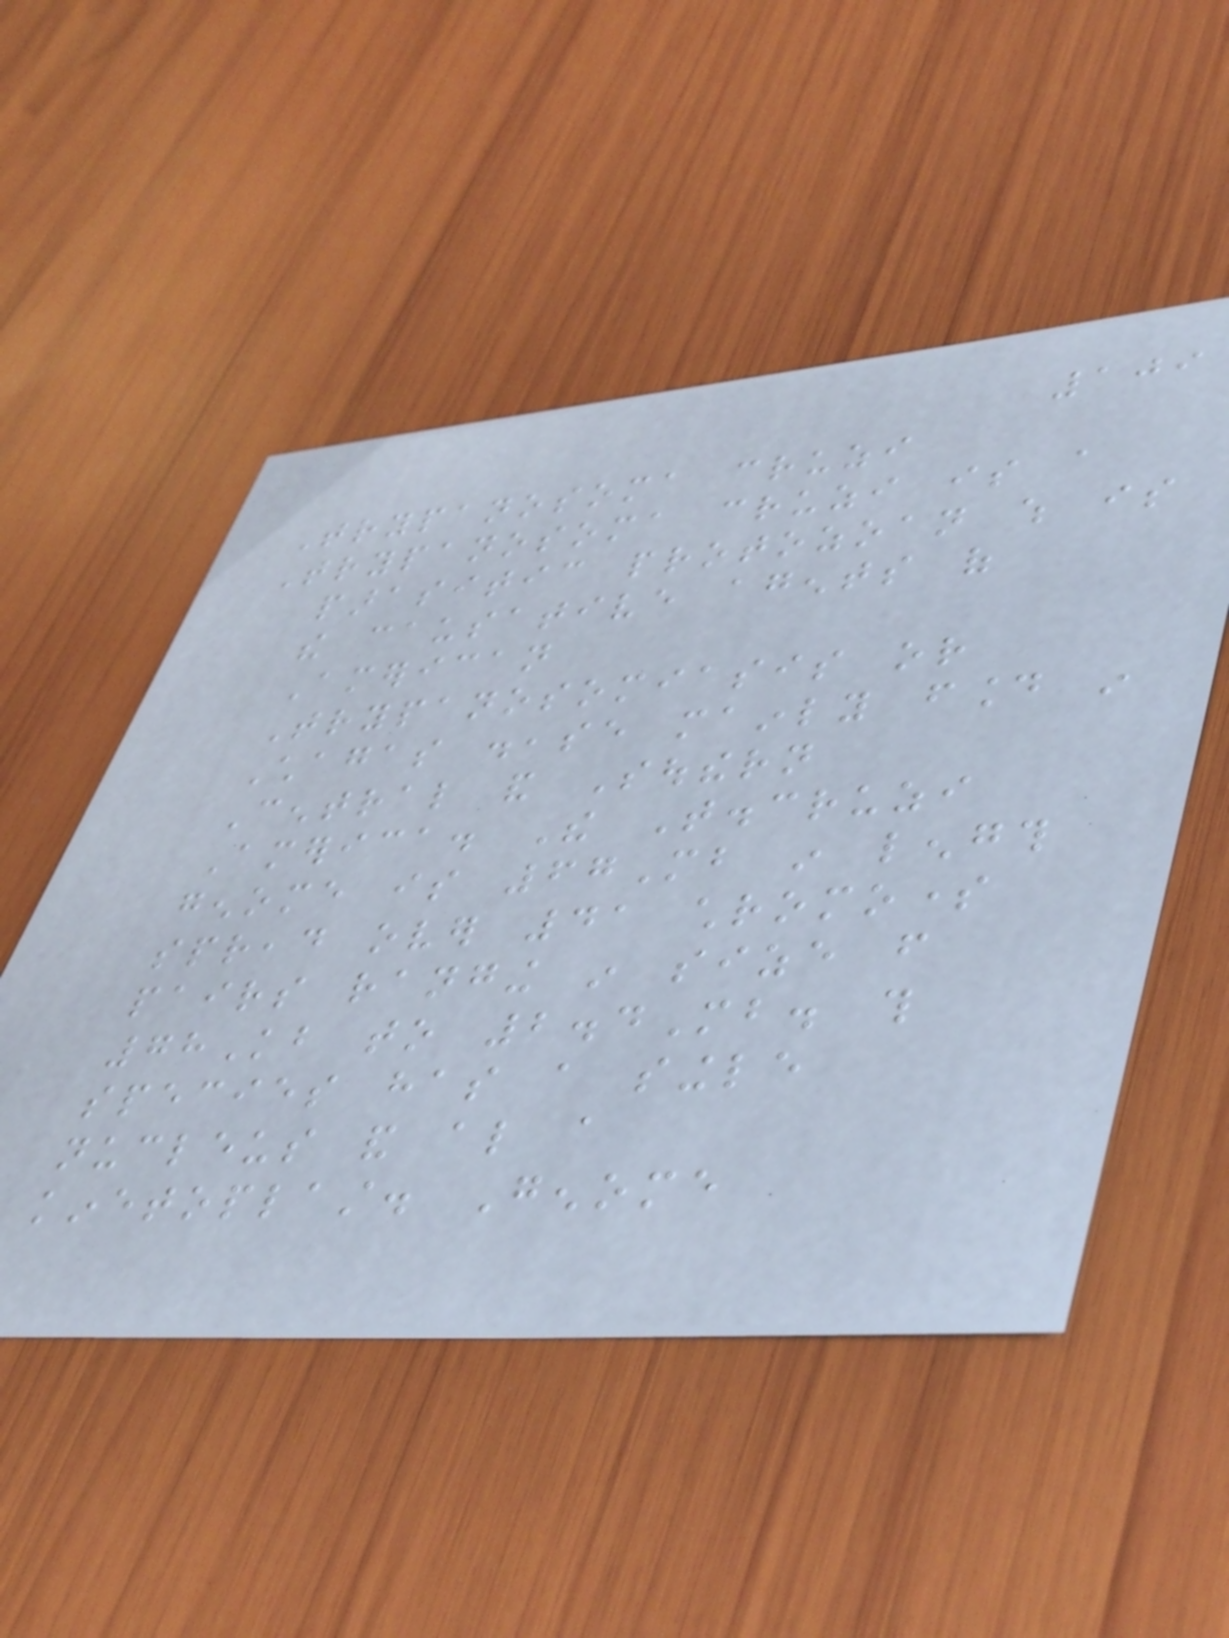109
Trypanosoma cruzi
Trypanosoma cruzi is a
parasitic protozoan which is
the causative agents of
American
Trypanosomiasis or
Chagas disease mainly found in
Central and Southern
America. The T.cruzi
genome is 67Mb in length
spread over 41 chromosome
pairs ranging in size from
78Kb to 2.4Mb. this
species has a single
nucleus and also a
kinetoplast. Genome
